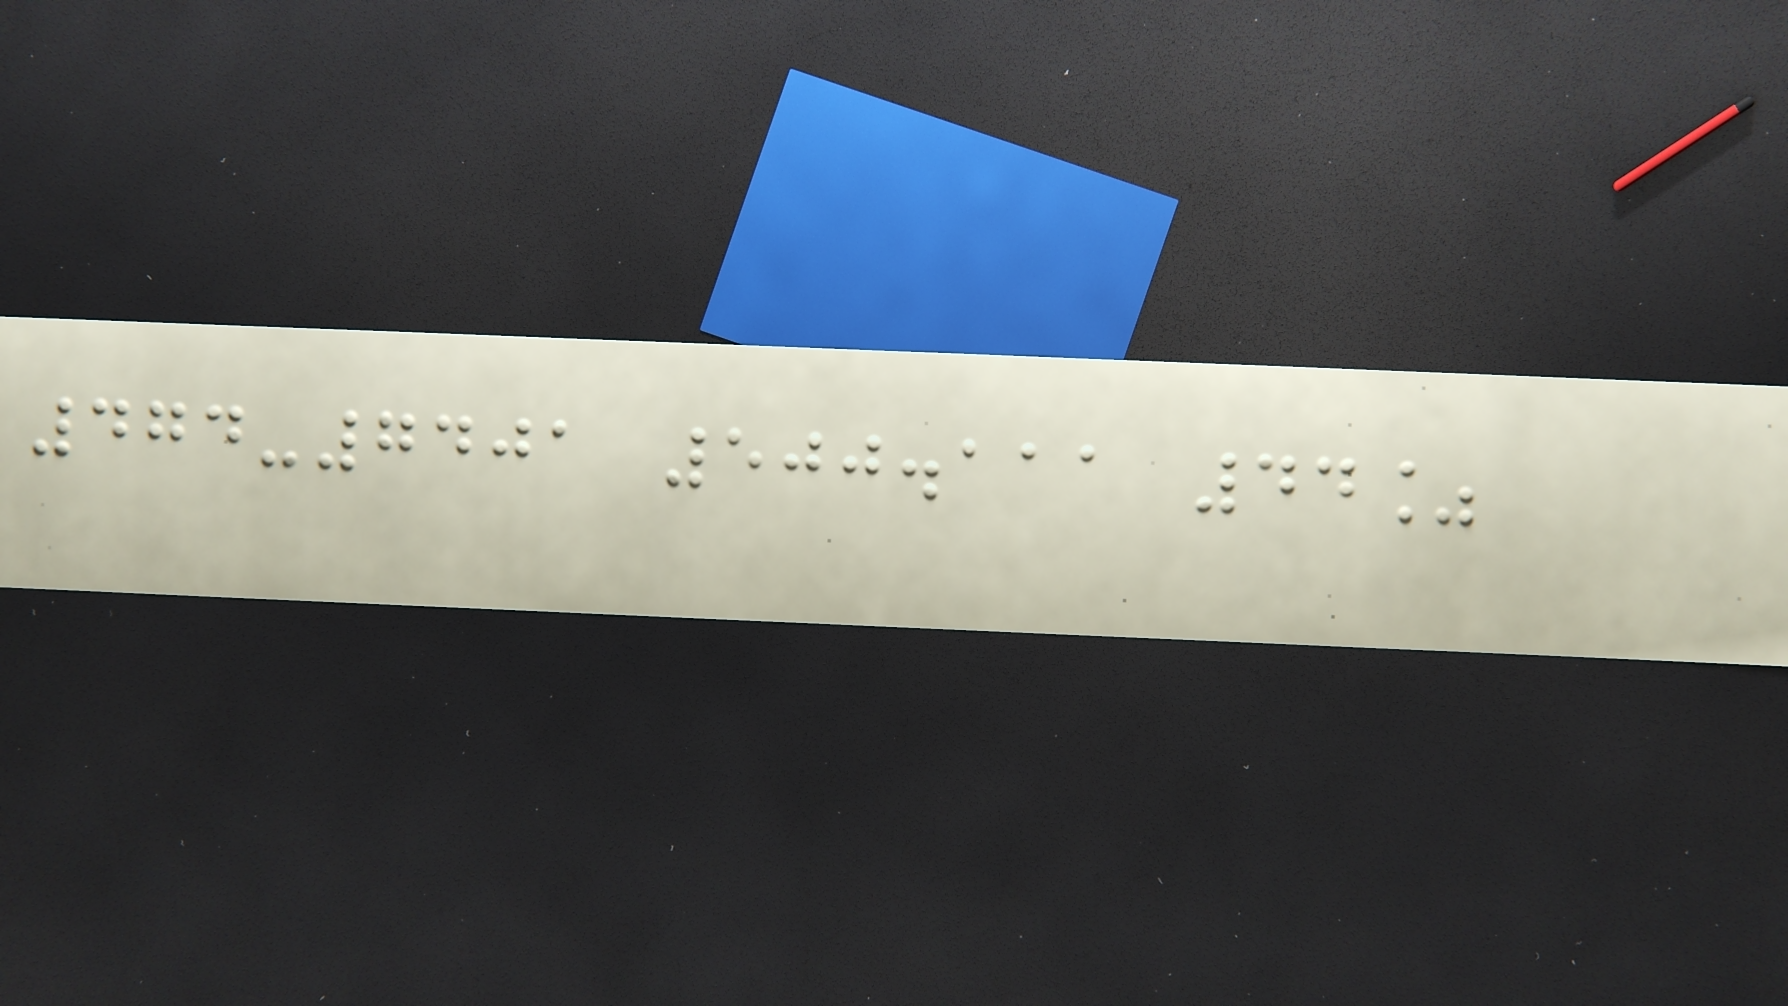474-7401 500.111 44%
